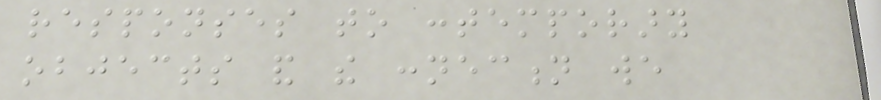responses to contemporary
objects and the connection we
